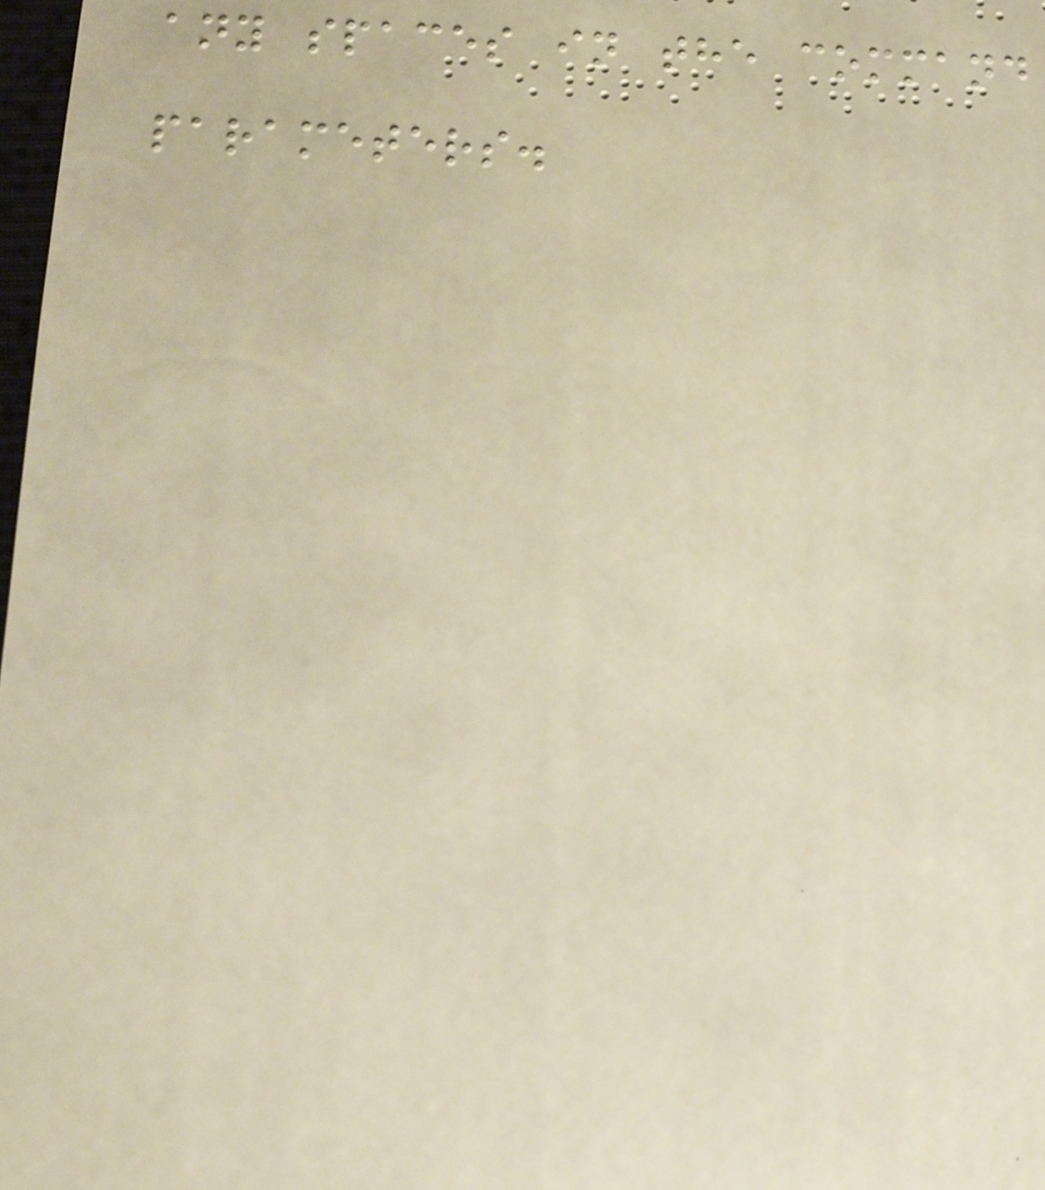any spaces in the command
parameters.
